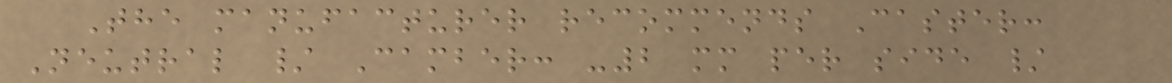The manufacturer recommends Caster:
Neutral / Camber: -2 mm per side /
